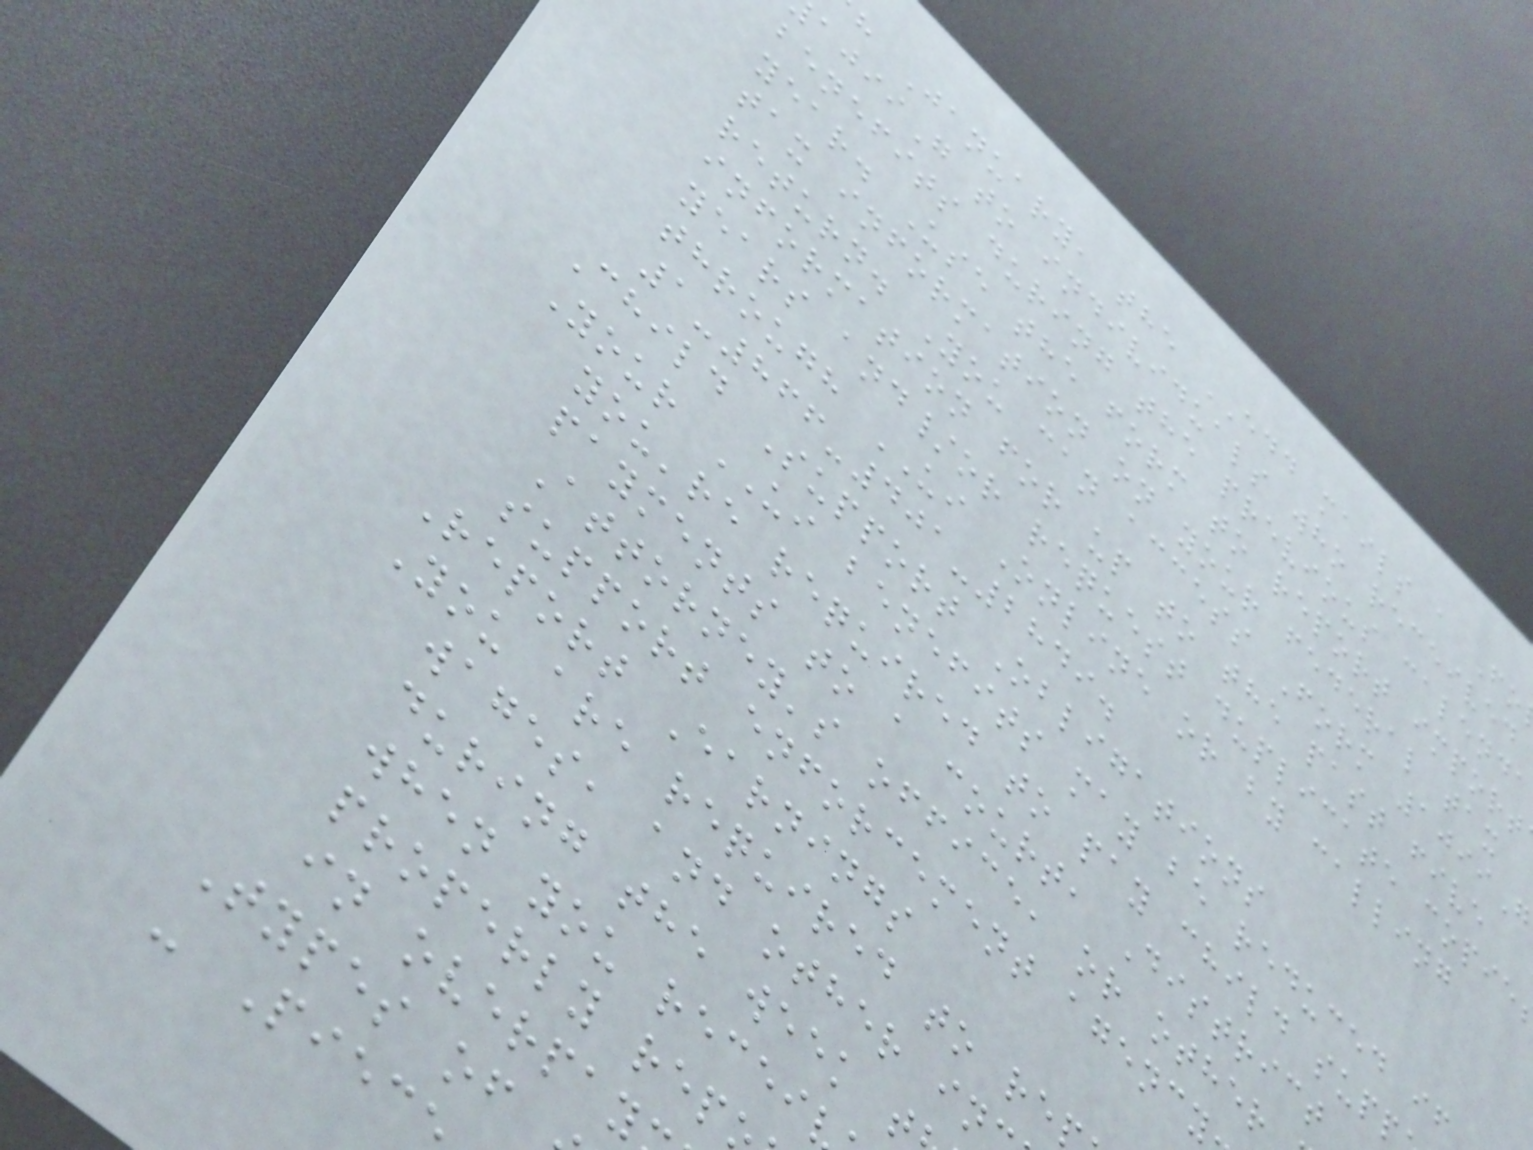h January, the EDD mails a Fo
G to individuals who received
benefits during the previous calenda
year. Use the form to report import
tax information on your federal tax
return. You can access Form 1099G
information for up to the past five
years and/or request duplicate copie
through UI Online or by calling
1-866-401-2849.
Child Support Obligations
Your UI benefits may be reduced if
you're required to pay child supp
payments to a court, District
Attorney's office, or other
support enforcement agency
Report Earnings
You are required to re
wages, and other in
during the week t
when you recei
properly rep
in overpay
Types of
- Piec
